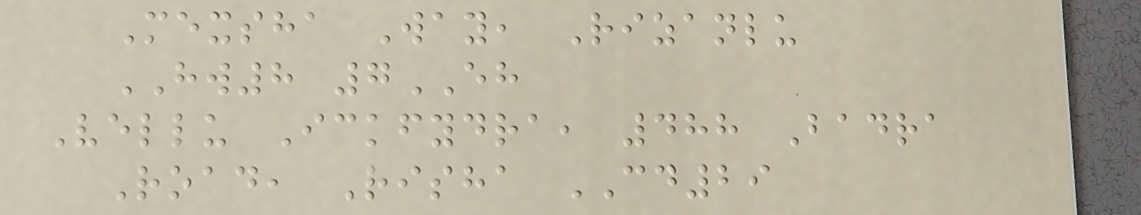Mexsha Way, Rizanlu
HW8 7EH
Vellu Ickfydra, 488 Badra
Road, Risha CD29
